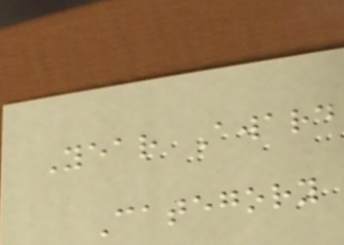Year Award
Category
